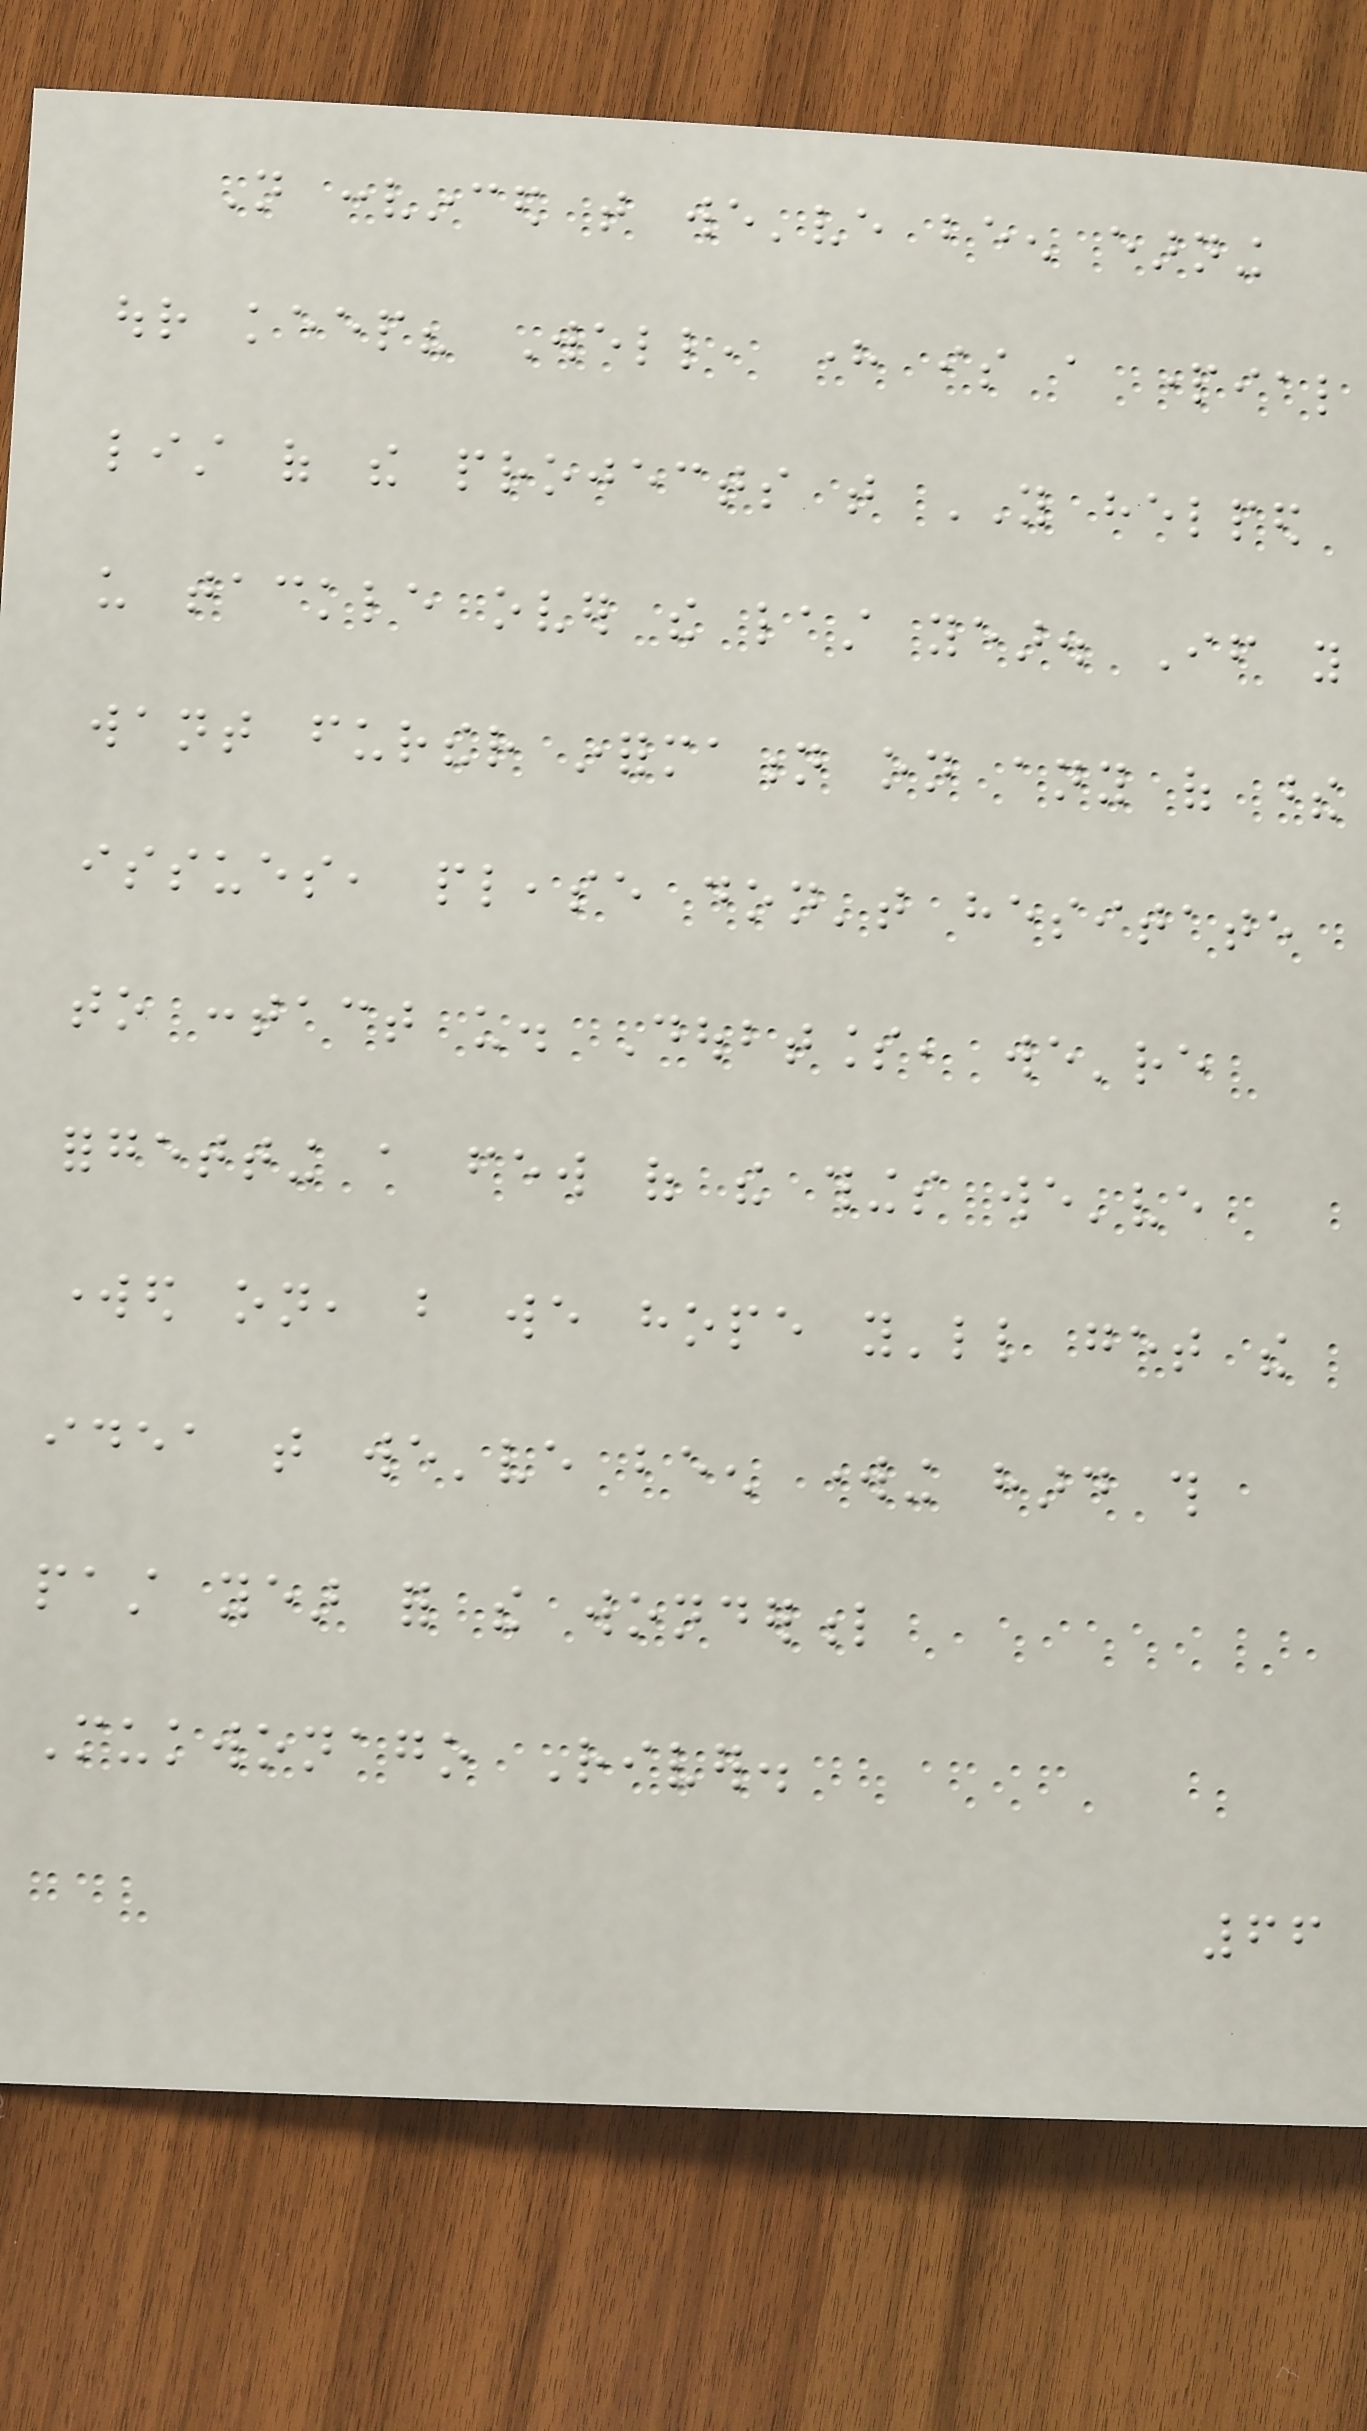Not convinced that we've been earning
our keep? Well, here is a partial
list of the projects that YOU helped
us tackle over the last year. If you
want further information on any of these
issues, please don't hesitate
to contact us. Doubtless, we're
forgetting a few of the things we've
worked on, but we hope you'll get the
idea that we've been working hard this
past year for the wonderful
Mukwonago River.
66
